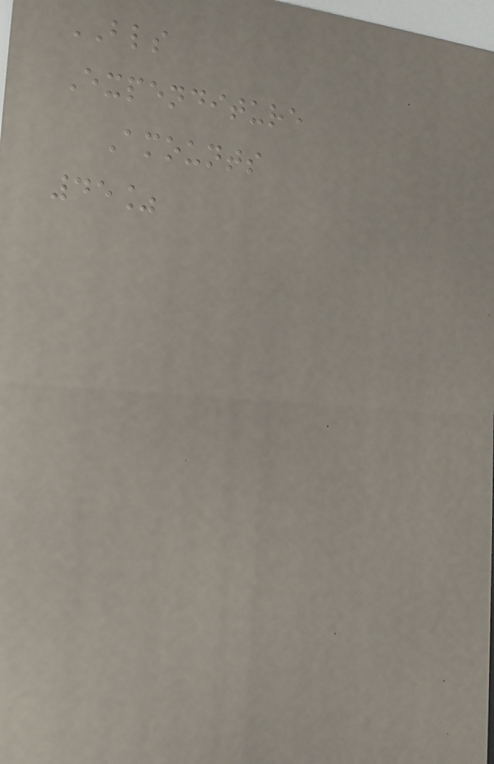BLS
Expenditure
Amounts
45%
